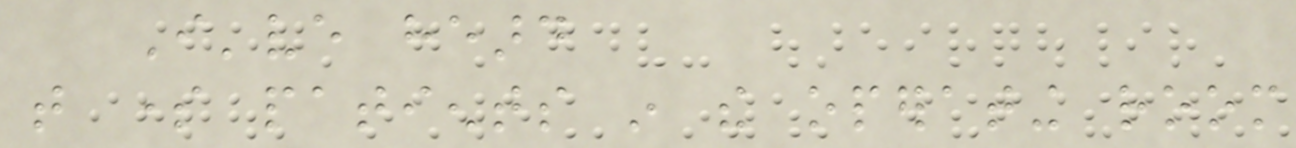I've heard
that some patients in the operating room
